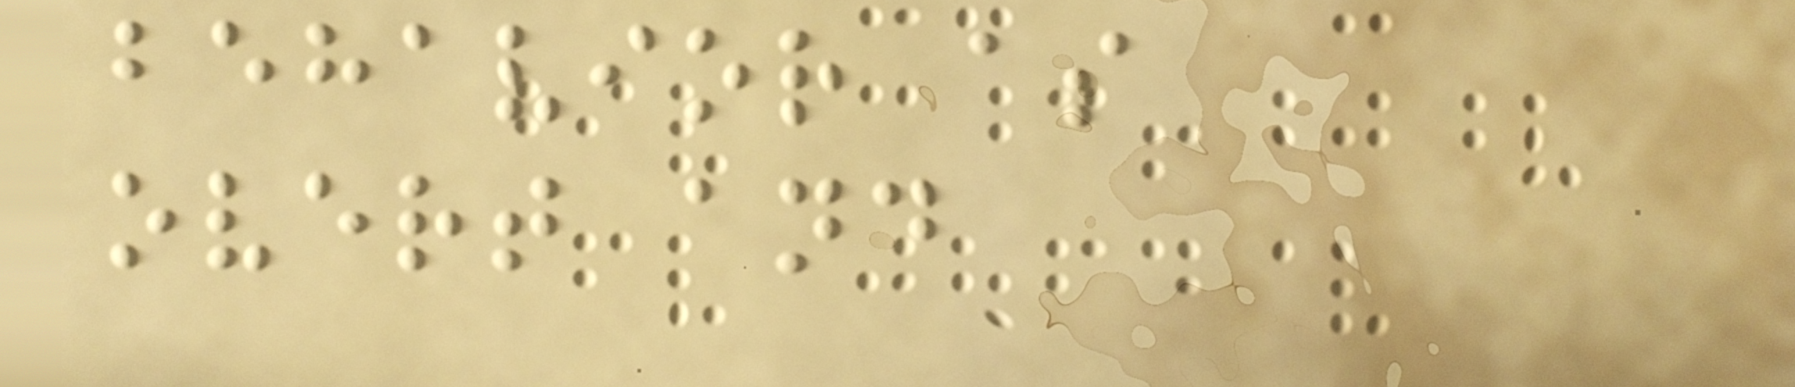behavior as
overt and
